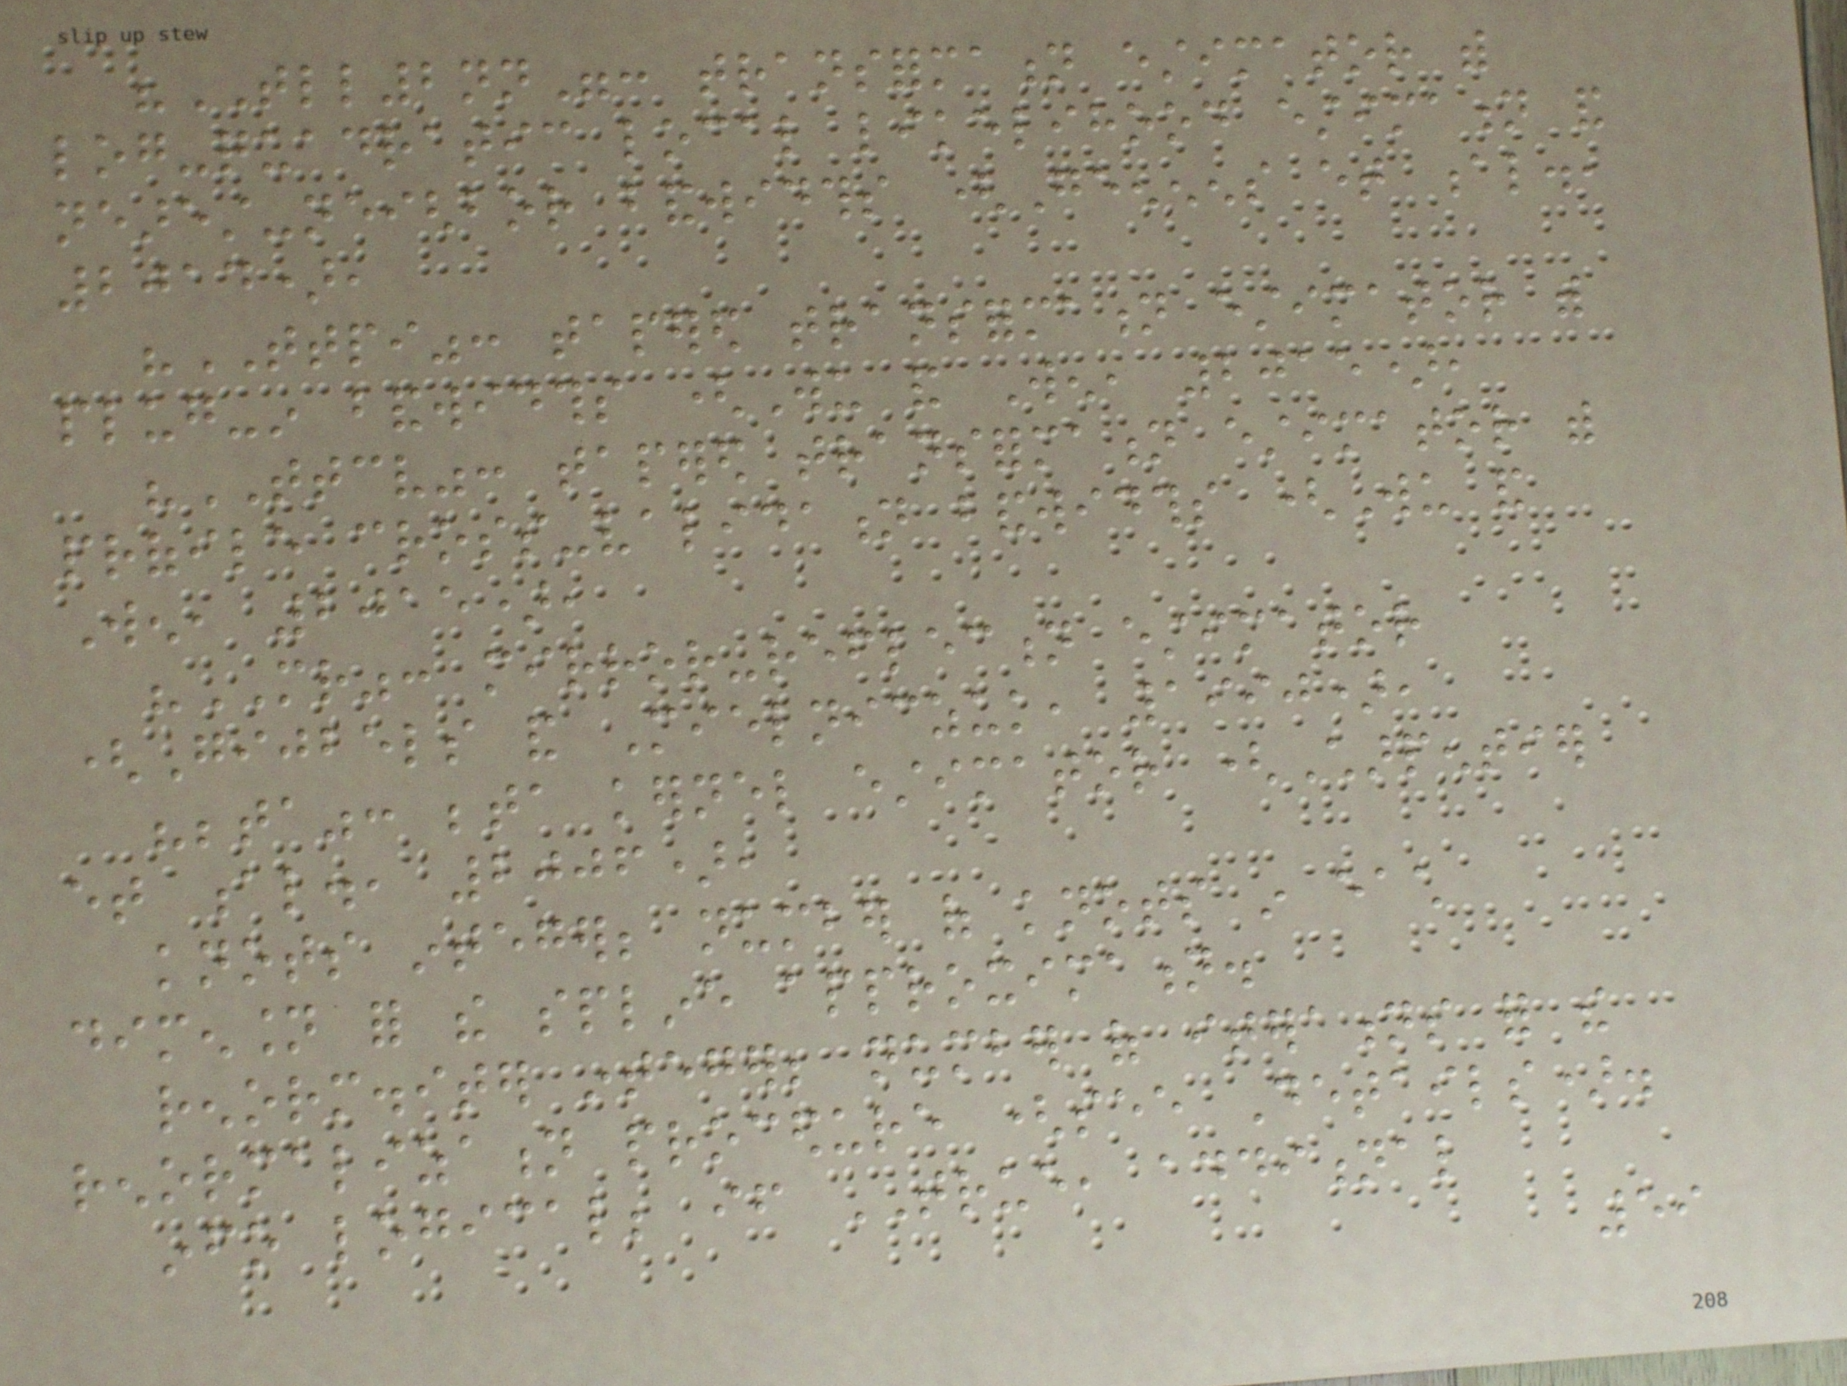"TLL2nn": transformation estimator with
log-quadratic local likelihood estimation and
nearest-neighbor bandwidths (Geenenens et al.,
2014),
"TTPI": tapered transformation estimator with
plug-in bandwidths (Wu and Wen, 2015),
"TTCV": tapered transformation estimator with
profile cross-validation bandwidths (Wu and
Wen, 2015),
"MR": mirror-reflection estimator
(Gijbels and Mielniczuk, 1990),
"beta": beta kernel estimator (Charpentier
et al., 2006),
knots integer; number of knots in each
dimension for the spline approximation.
renorm.iter integer; number of iterations for the
renormalization procedure (see Details).
info logical; if TRUE, additional
59
